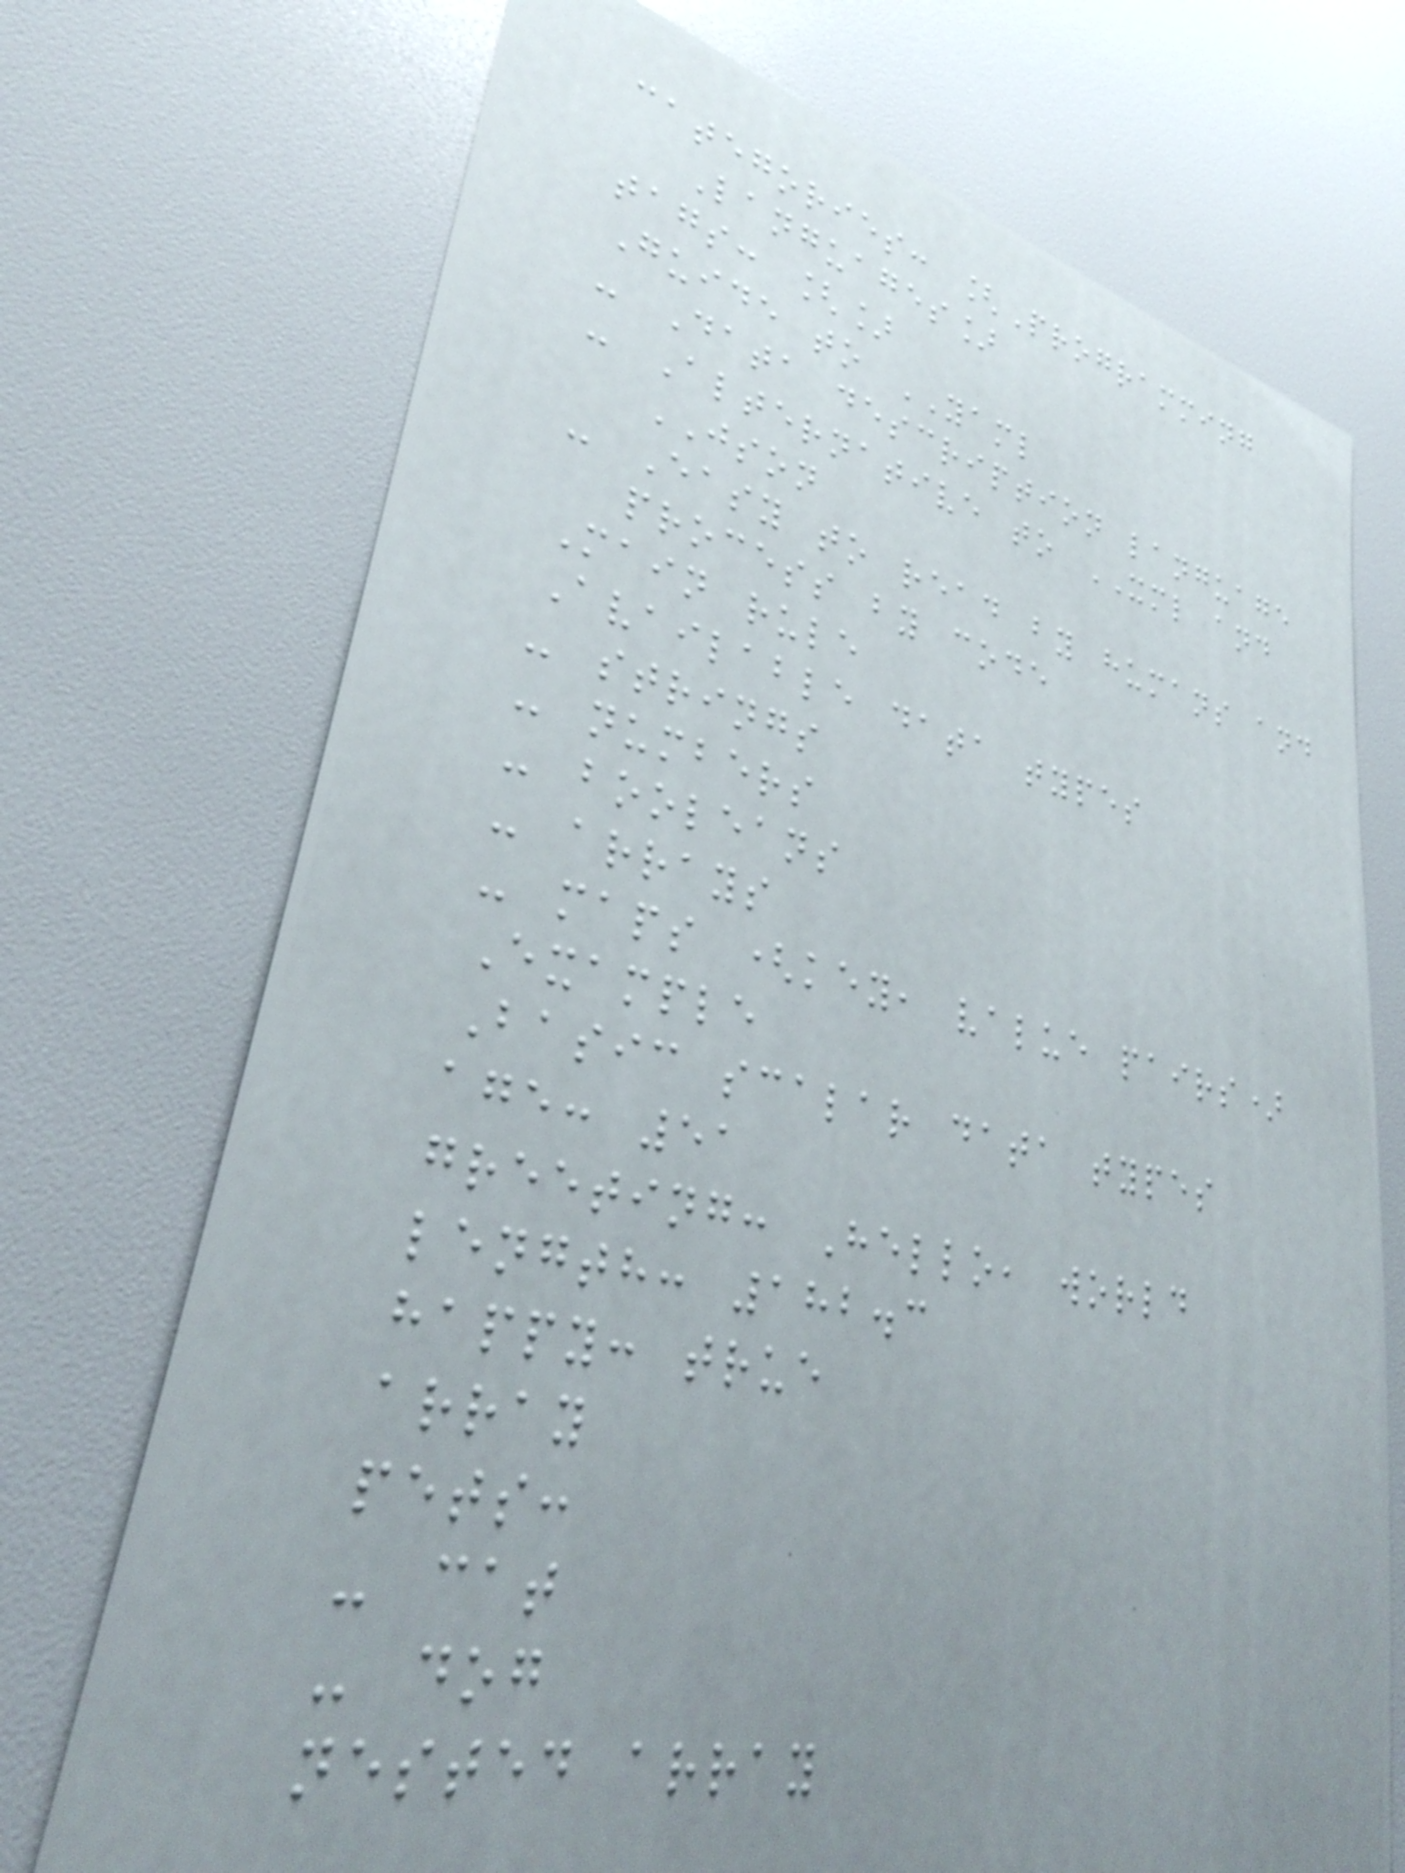categories: [Programming
Languages]
tags: []
Guide to YAML
- Data description language
- Alternative to XML and
JSON
- Easy to read by humans and
process by code
Main rule
Available data types
- strings
- numbers
- booleans
- arrays
- maps (key, value pairs)
Example
Basic scalar data types
age: 51
greeting: Hello, world
length: 182.3
happy: true
array
pets:
- cat
- dog
nested array
